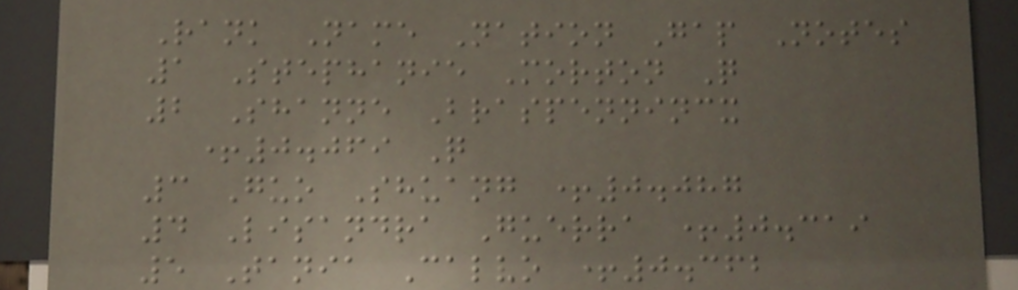Rank Name Nation Gap Notes
1 Stephanie Morton Q
2 Shanne Braspennincx
+0.069 Q
3 Guo Shuang +0.087
4 Lisandra Guerra +0.319
5 Tania Calvo +0.362
